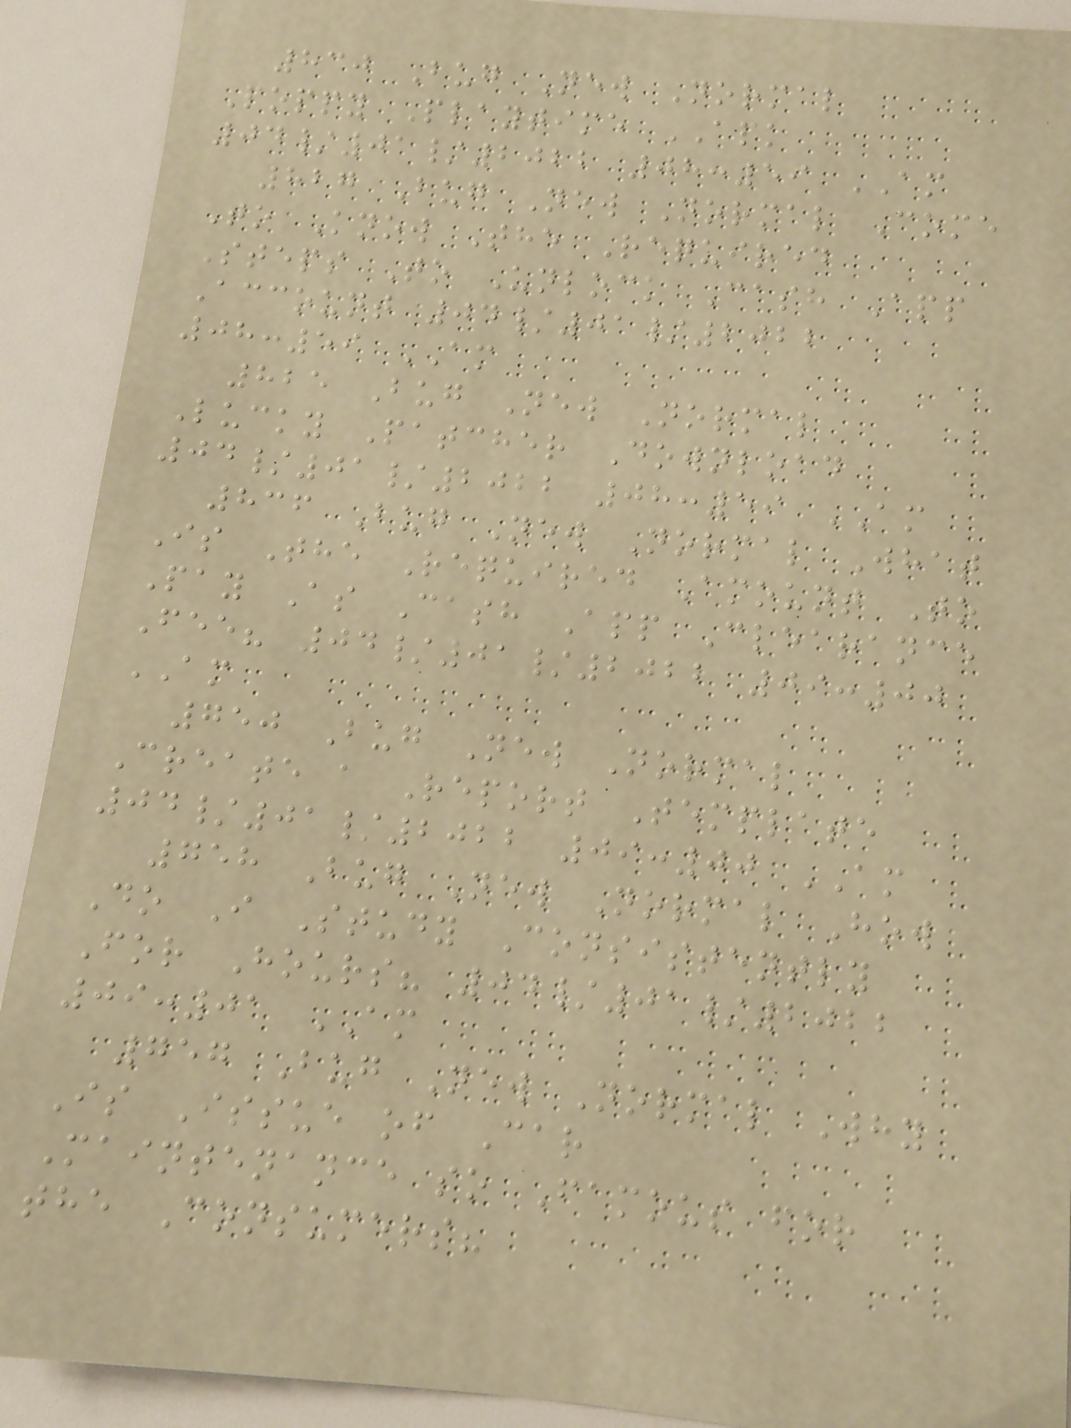830 Bug New Normal
Poppy Playtime APK
04/01/2022 08:59 AM
827 Bug New Normal Come
To Know The Required
Steps To Unlock Cash App
Account 04/01/2022
08:59 AM
825 Bug New Normal
Lucky Patcher Download
04/01/2022 08:59 AM
836 Bug New Normal What
Is The Required Amount To
Pay As Cash App Clearance
Fee? 04/01/2022 09:00
AM
750 Bug New Normal
Create a Report Template
04/01/2022 09:00 AM
758 Bug New Normal How
Do I Study Consistently
For Hours? 04/01/2022
09:01 AM
757 Bug New Normal Why
Is Issue of Car
Maintenance so Famous for
the Consumers?
